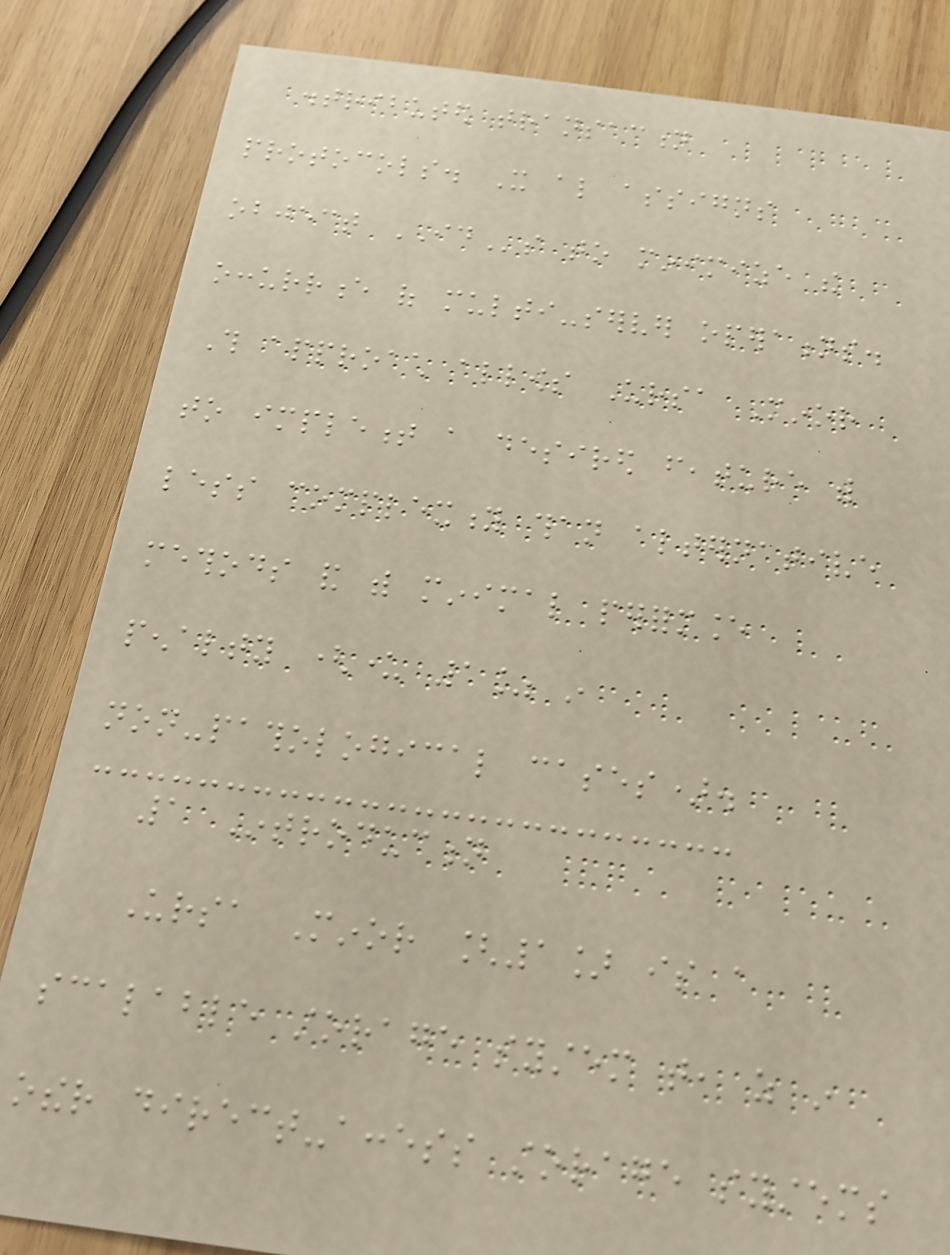distributed transaction
protocols. It also assigns
object IDs to minimize the
occurrence of multi-server operations.
This approach allows Ursa Minor
to implement a desired feature with
less complexity than alternative
methods and with minimal performance
penalty (under 1% in
non-pathological cases).
1 Introduction
Ursa Minor [1] is a
scalable storage system that, as in
other direct-access storage systems
